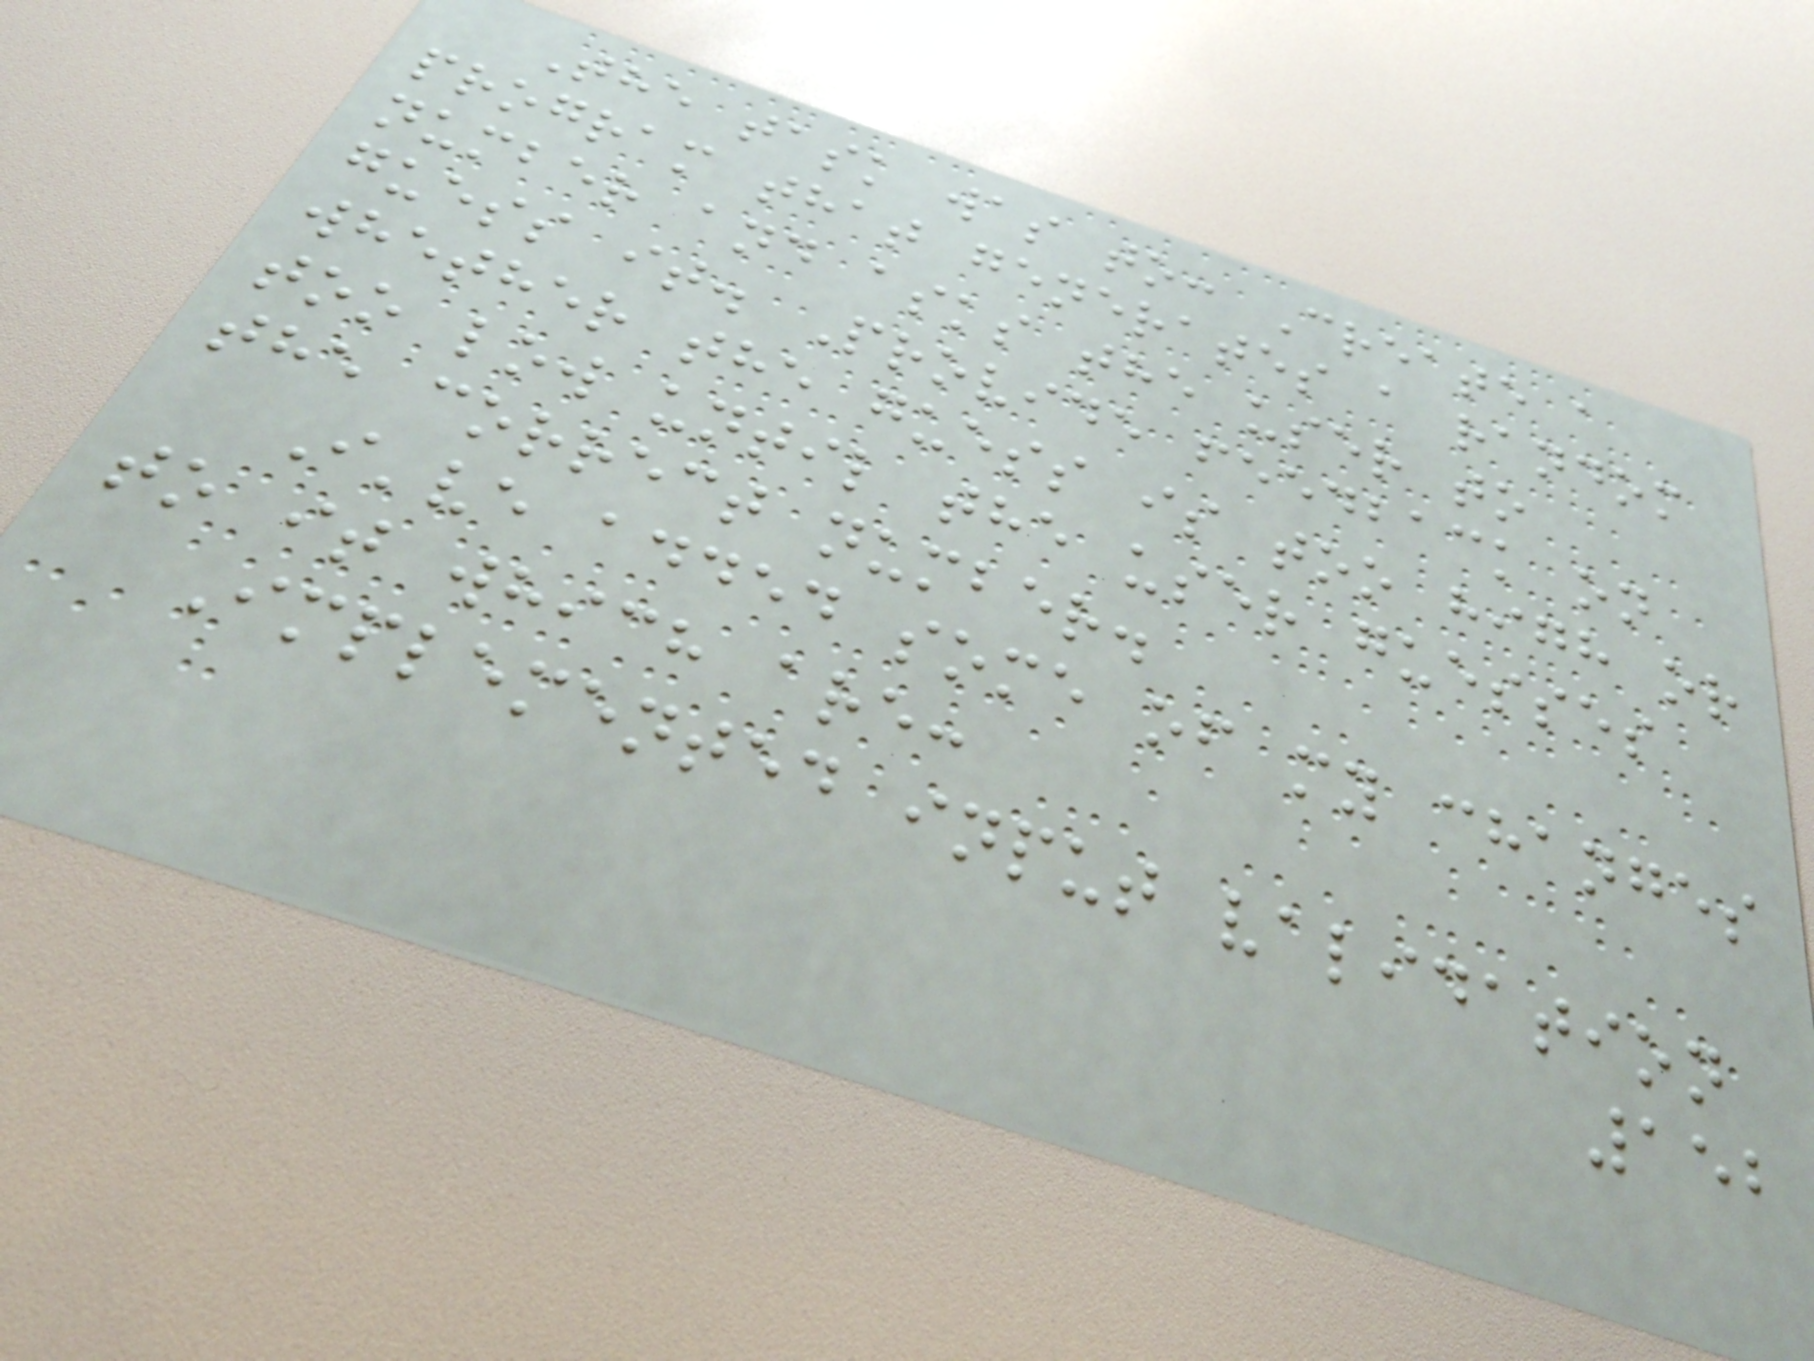The task was to: Create a
program that generates a random
number and asks the user to
guess it. Provide feedback on
whether the guess is too high or
too low until the user guesses
the correct number.
I've added some of my changes
to it which are:
Implemented input validation
152
